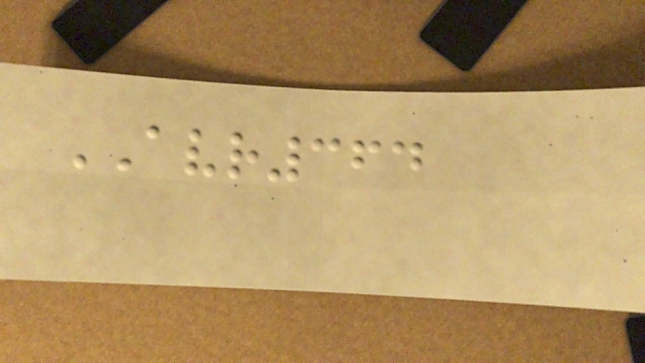AVR364
